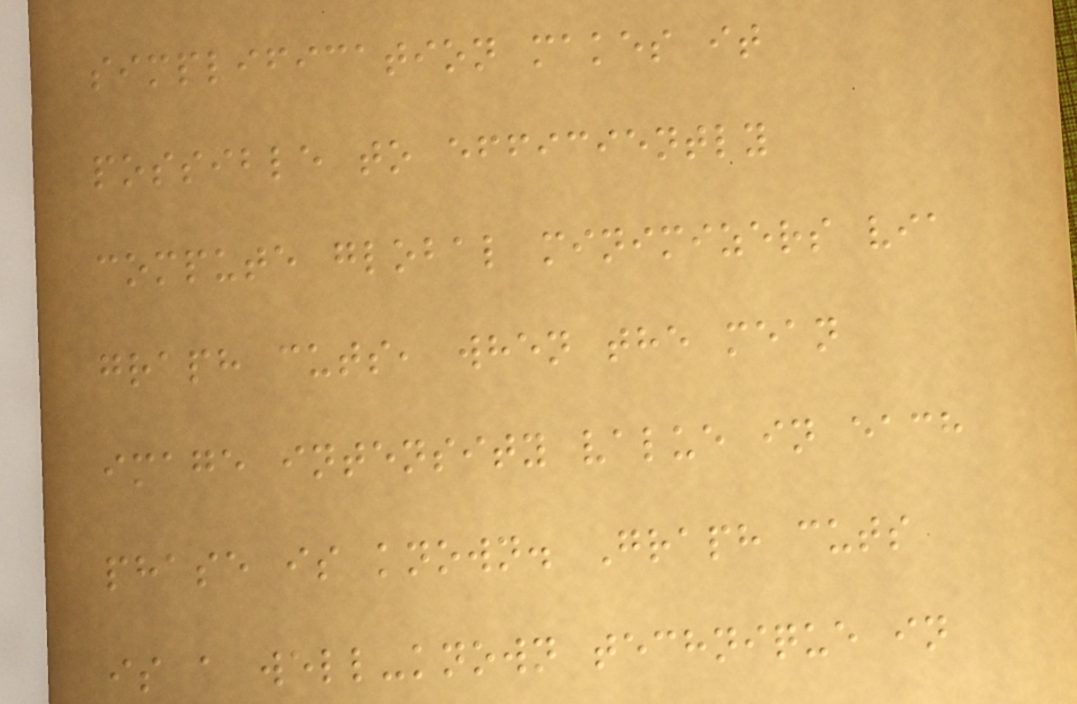simplification makes it
possible to efficiently
compute global minimizers via
graph cuts, when the mean
image intensity value in each
phase is known. Graph cuts
is a well-known technique in
